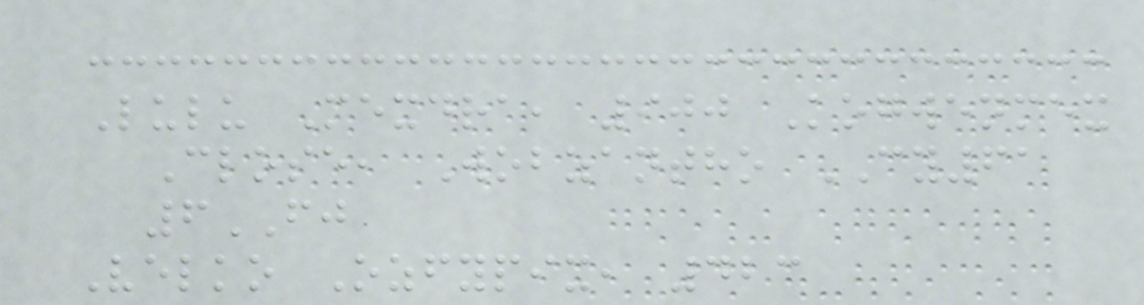Lulu Mexdra, 900 Kogwenmex
Close, Wobzantho CY61
6FJ
Velko Ozfypix, 423
